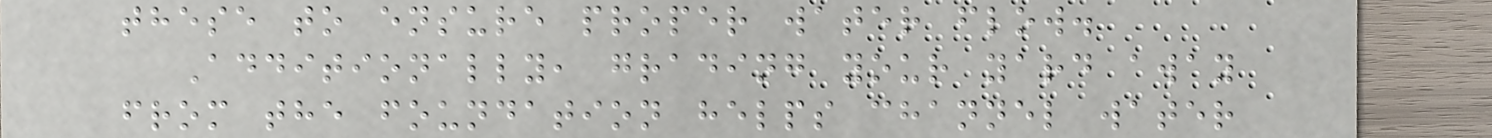these to ensure proper water flow.
Additionally, grading your yard away
from the foundation helps channel water
